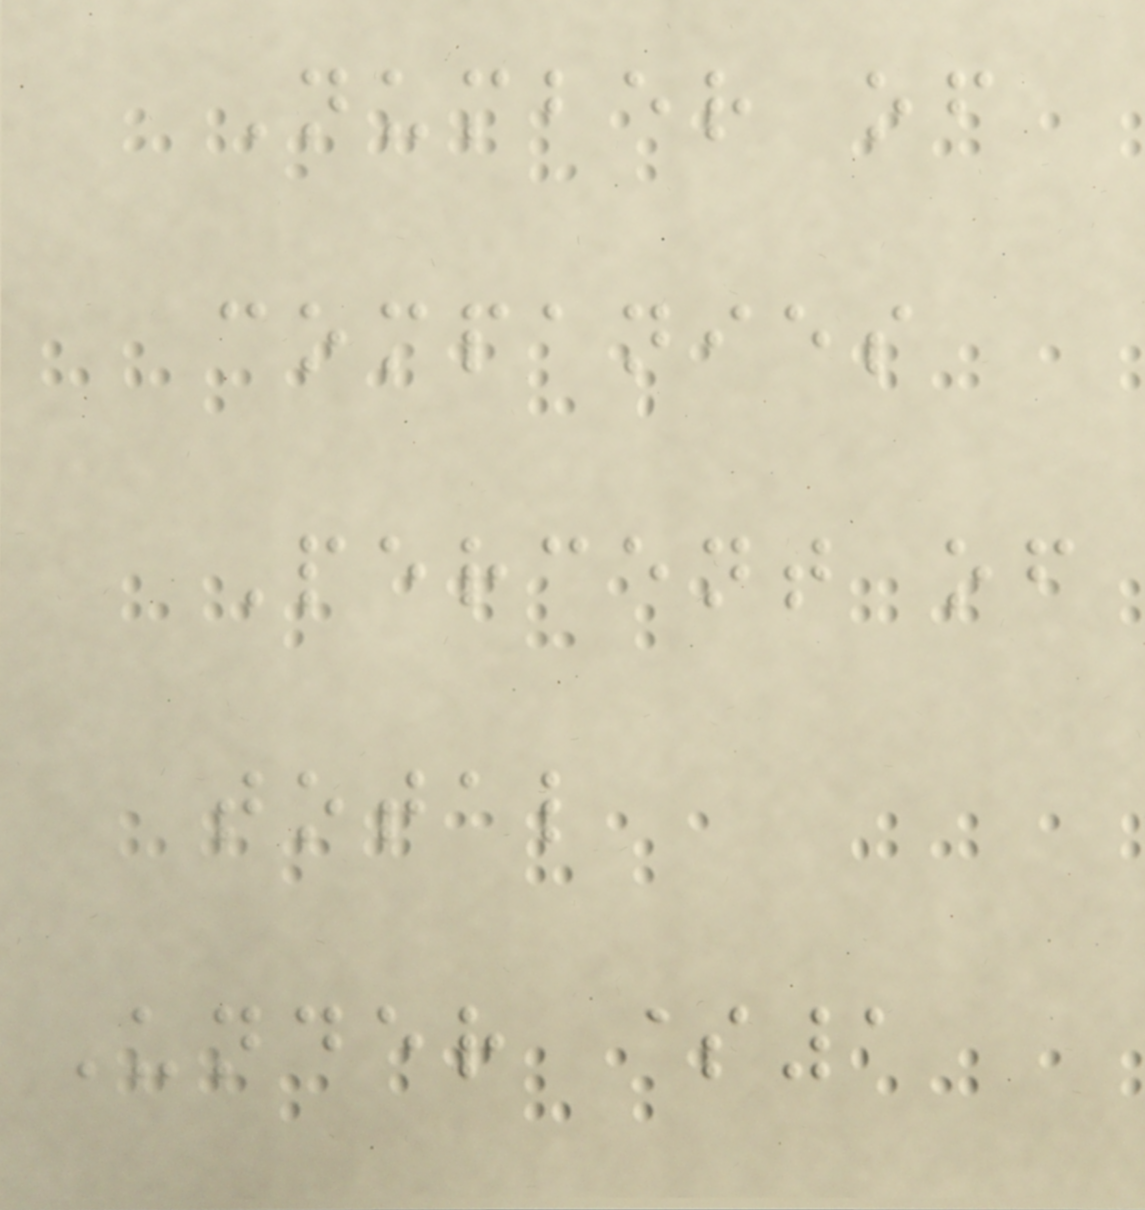Number of
companies
Percent of
total
Under $1
